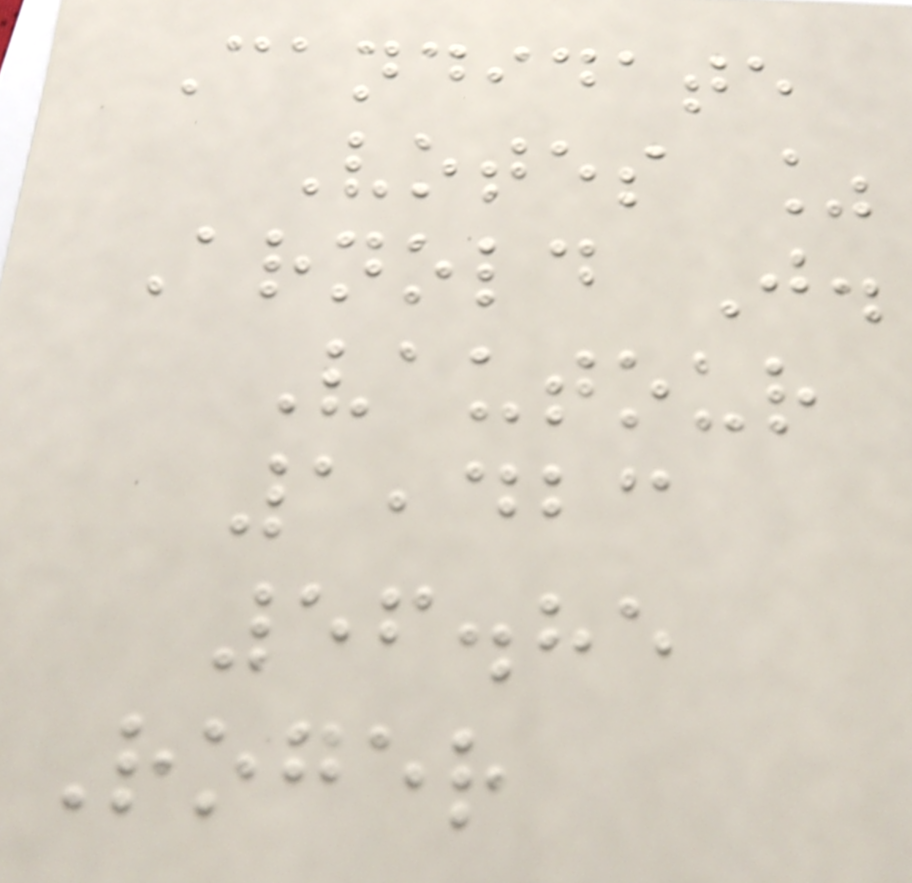Candidate
Votes %
Arnold J.
Vautour
1,423
56.85
Roger
